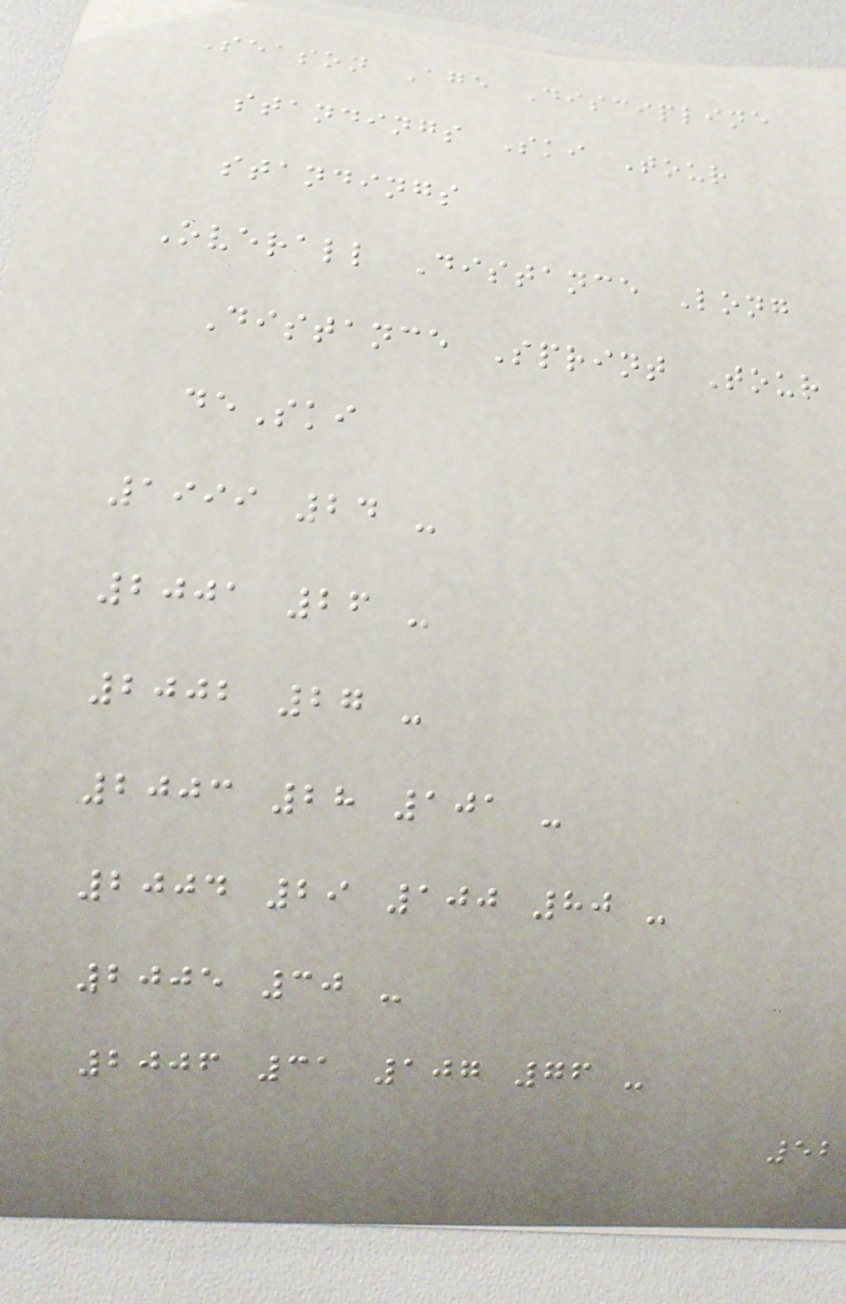Season Age Discipline
standings Ski Tour
standings
Overall Distance Long
Distance Sprint Tour
deSki
1999 24 -
2001 26 -
2002 27 -
2003 28 101 -
2004 29 100 80 -
2005 30 -
2006 31 107 76 -
52
